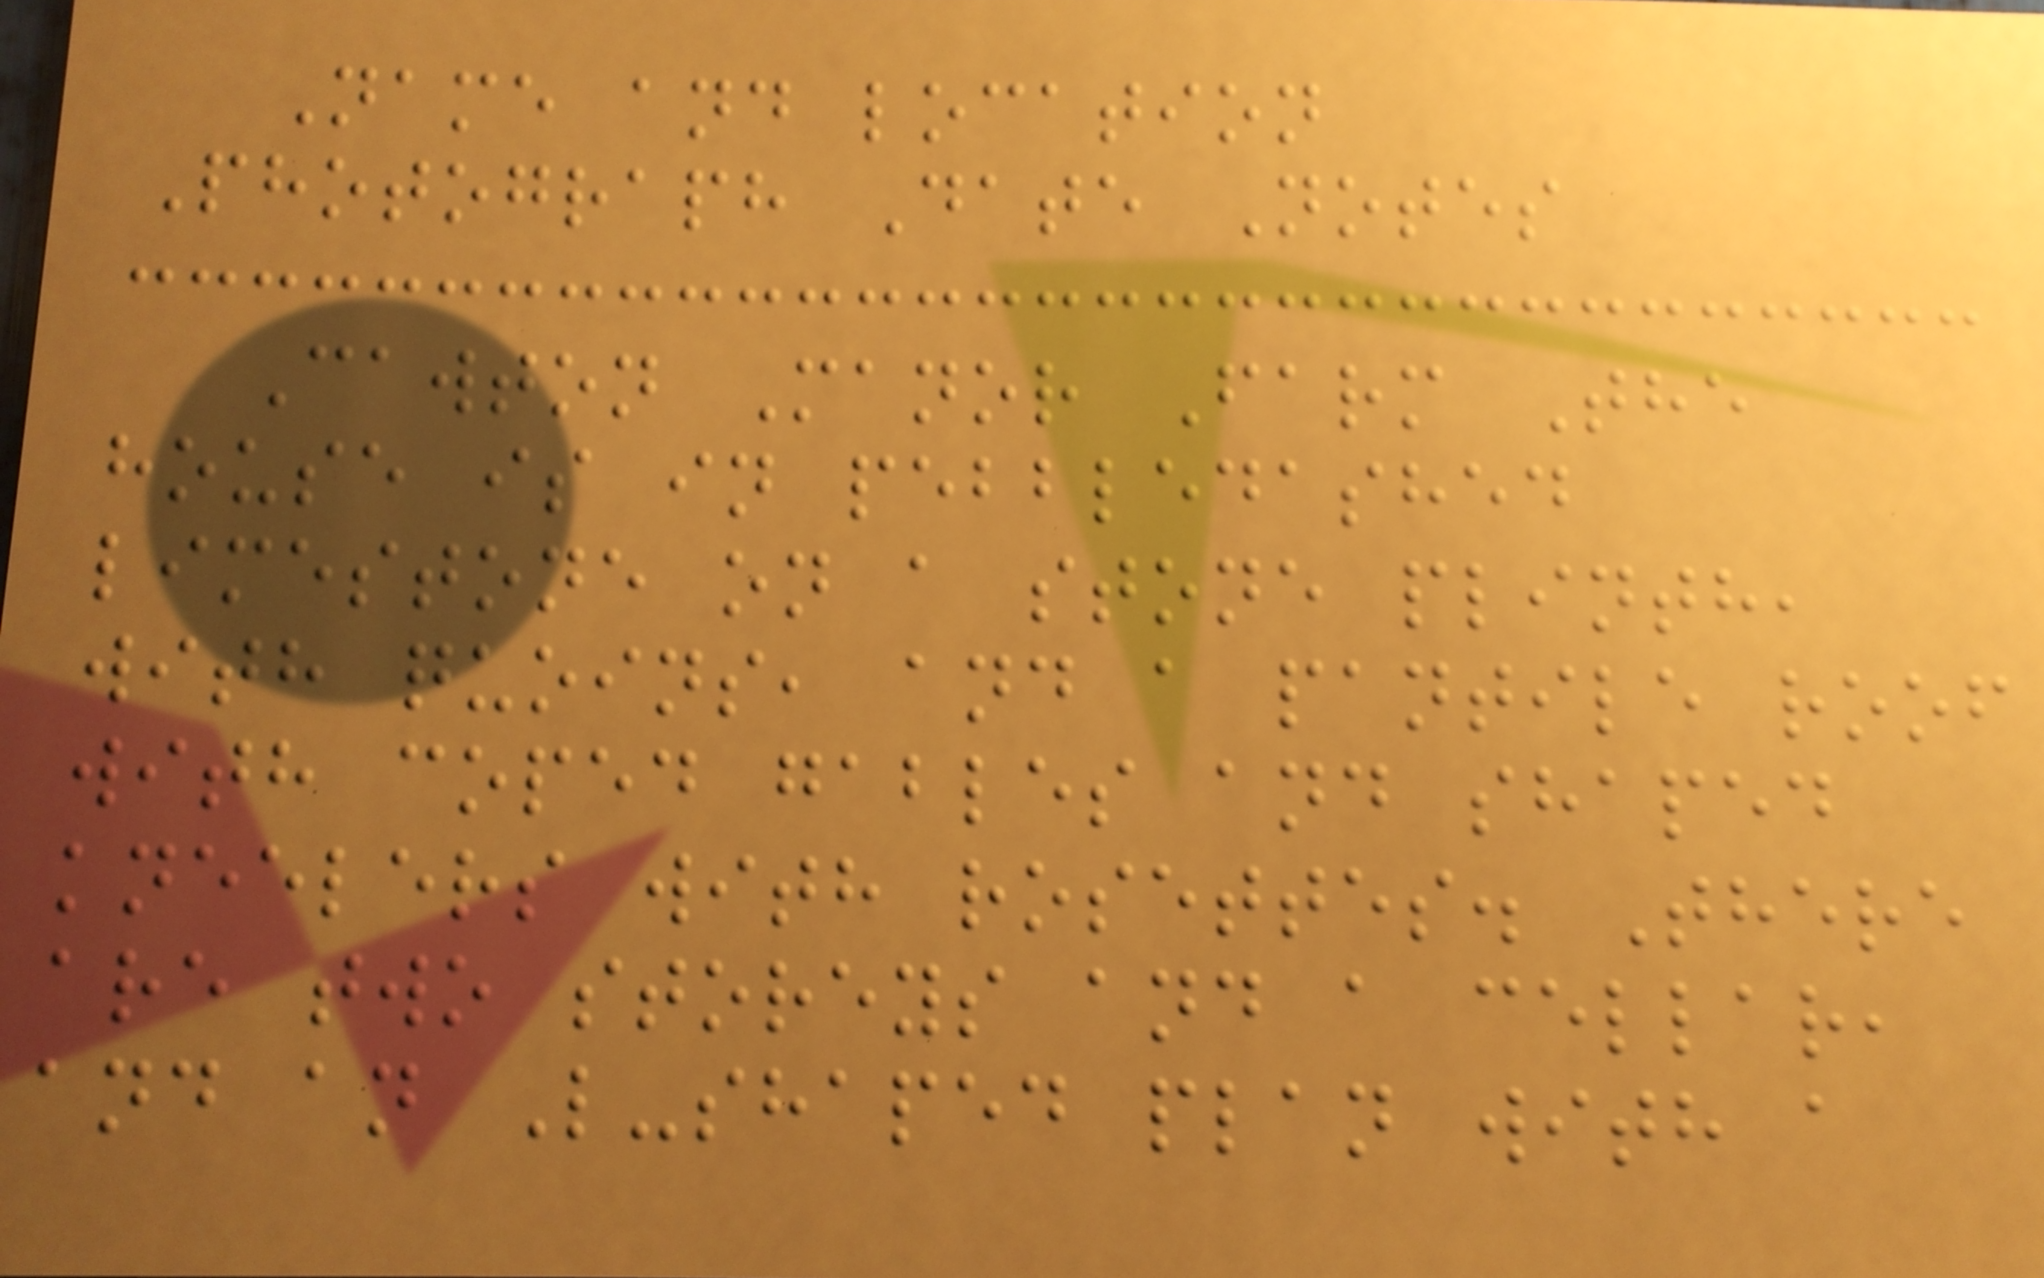Name and location
Photograph Date Notes
Cawton Manor Farm The
house is in pebbledashed
limestone on a stone plinth,
with quoins, and a pantile roof
with coped gables and shaped
kneelers with rosettes. There
are two storeys and a cellar,
and an L-shaped plan with a
